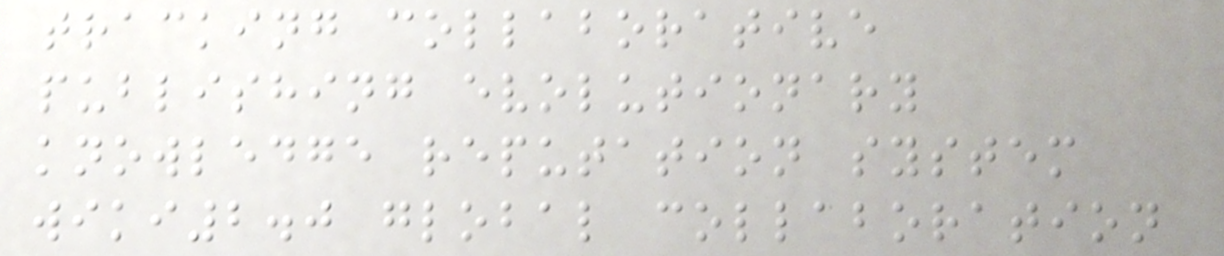tracking collaborative
publishing evolutionary
knowledge reputation system
wiki2.0 global collaboration
